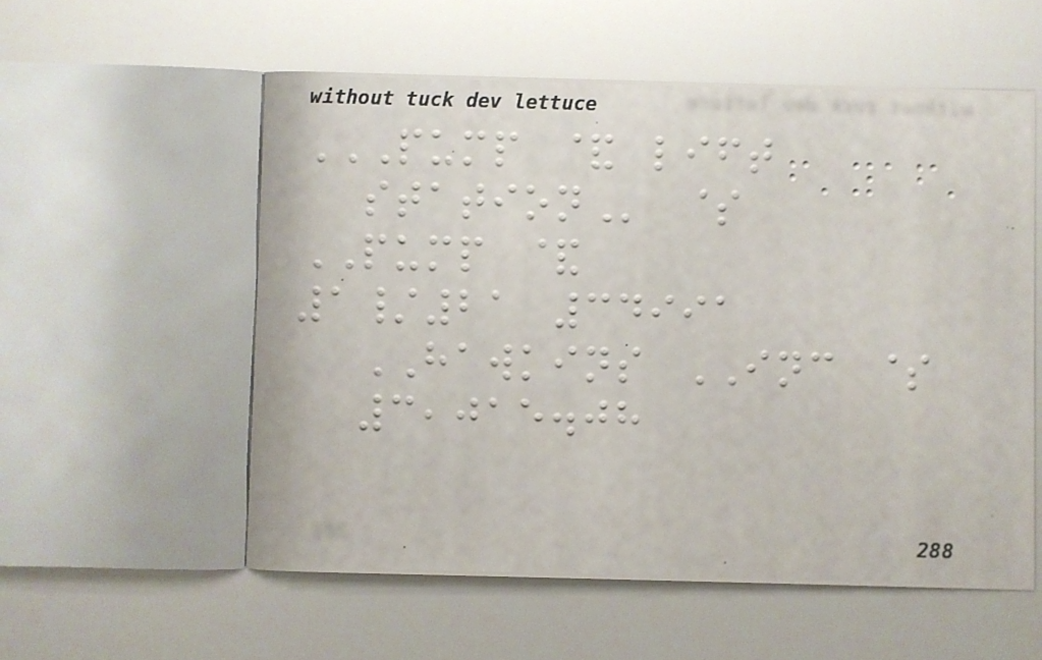PUMP & LIFT
STATION $
PUMP &
1/21 34991
HAWKINS INC $
3,015.08
